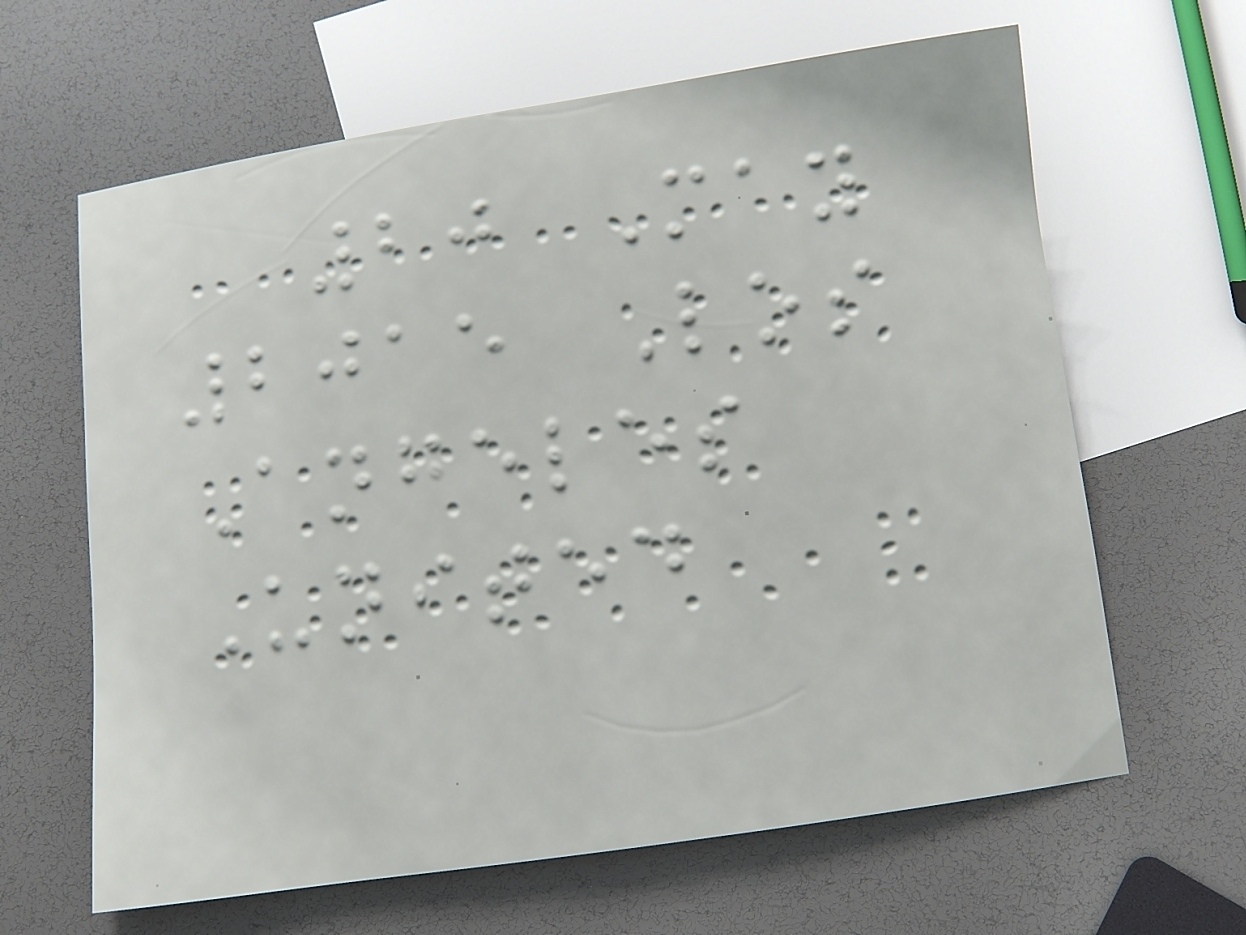20 May
2015 Los
Angeles
United
